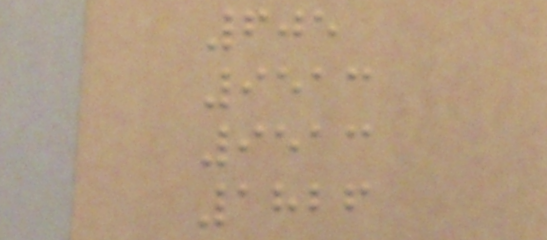605
9513
9513
1826
